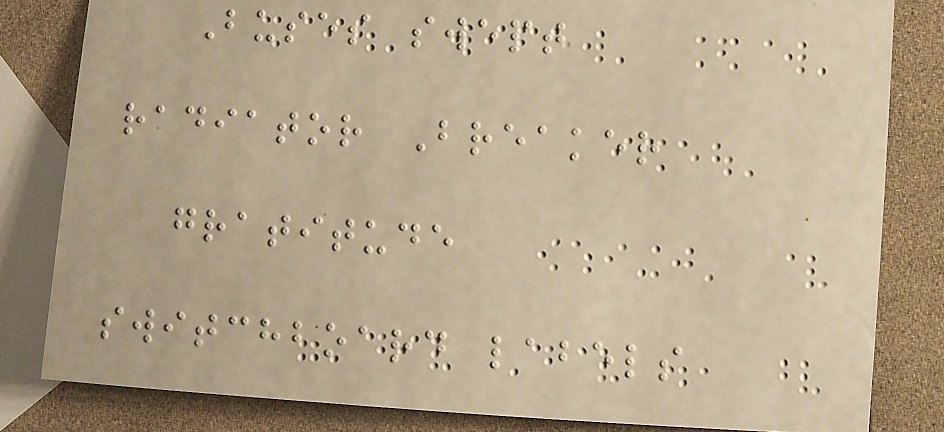Buses swept
radiator Breaker
gratitude
switchboard labels
